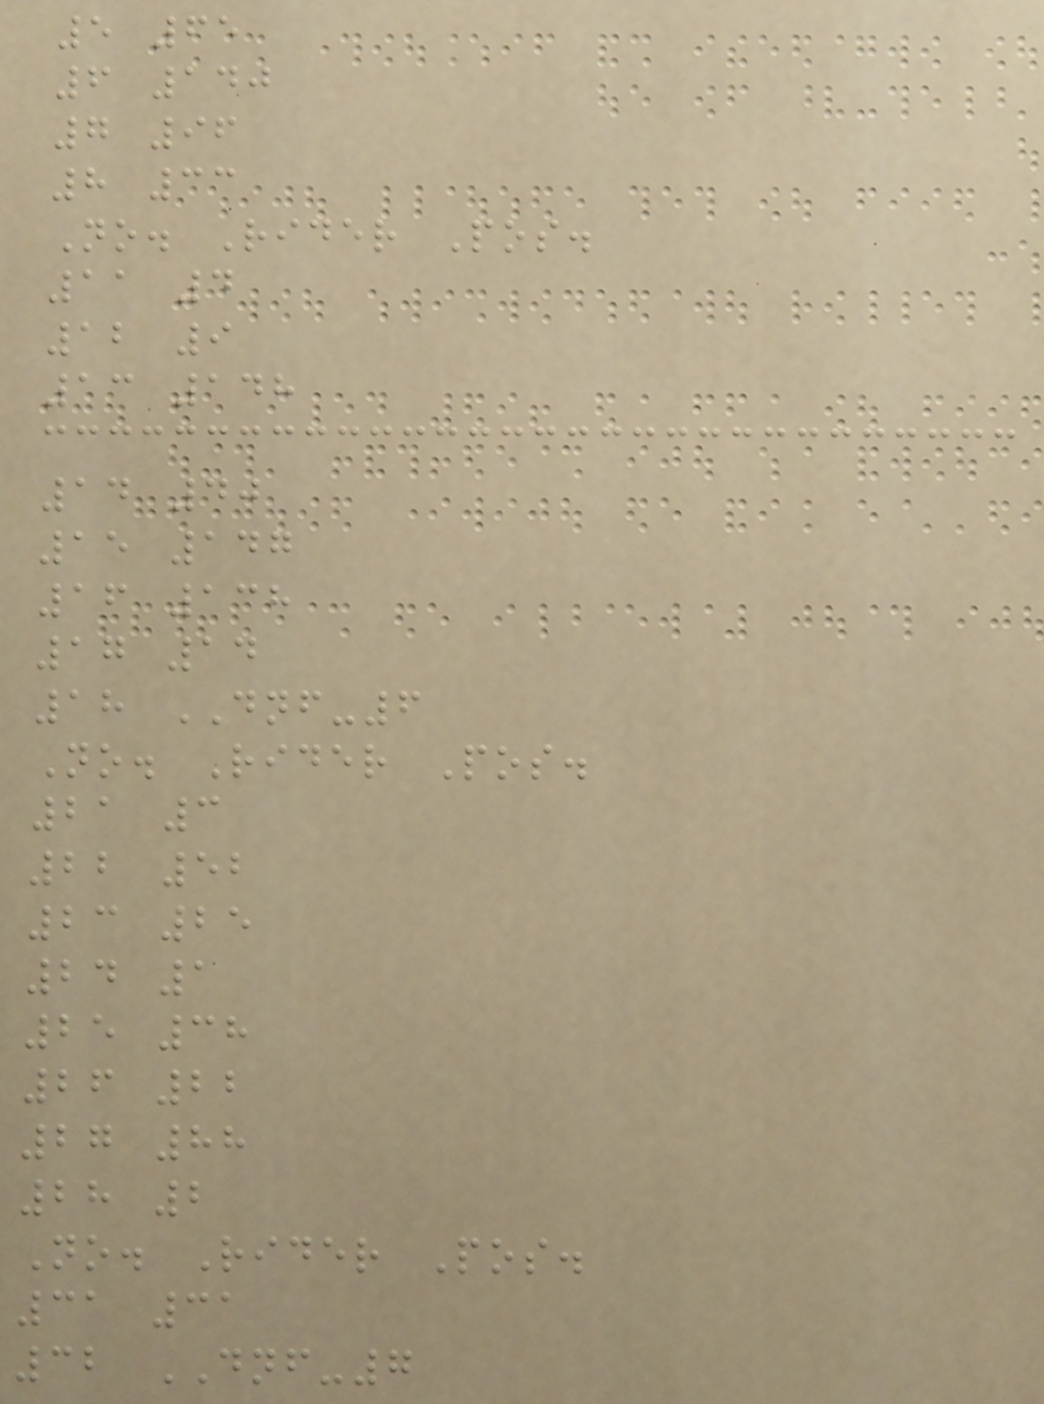5 65
6 140
7 96
8 33
No. Rider Pos.
11 4
12 9
13 148
14 40
15 147
16 138
17 14
18 DNF-6
No. Rider Pos.
21 3
22 52
23 25
24 1
25 38
26 22
27 88
28 2
No. Rider Pos.
31 31
32 DNF-7
